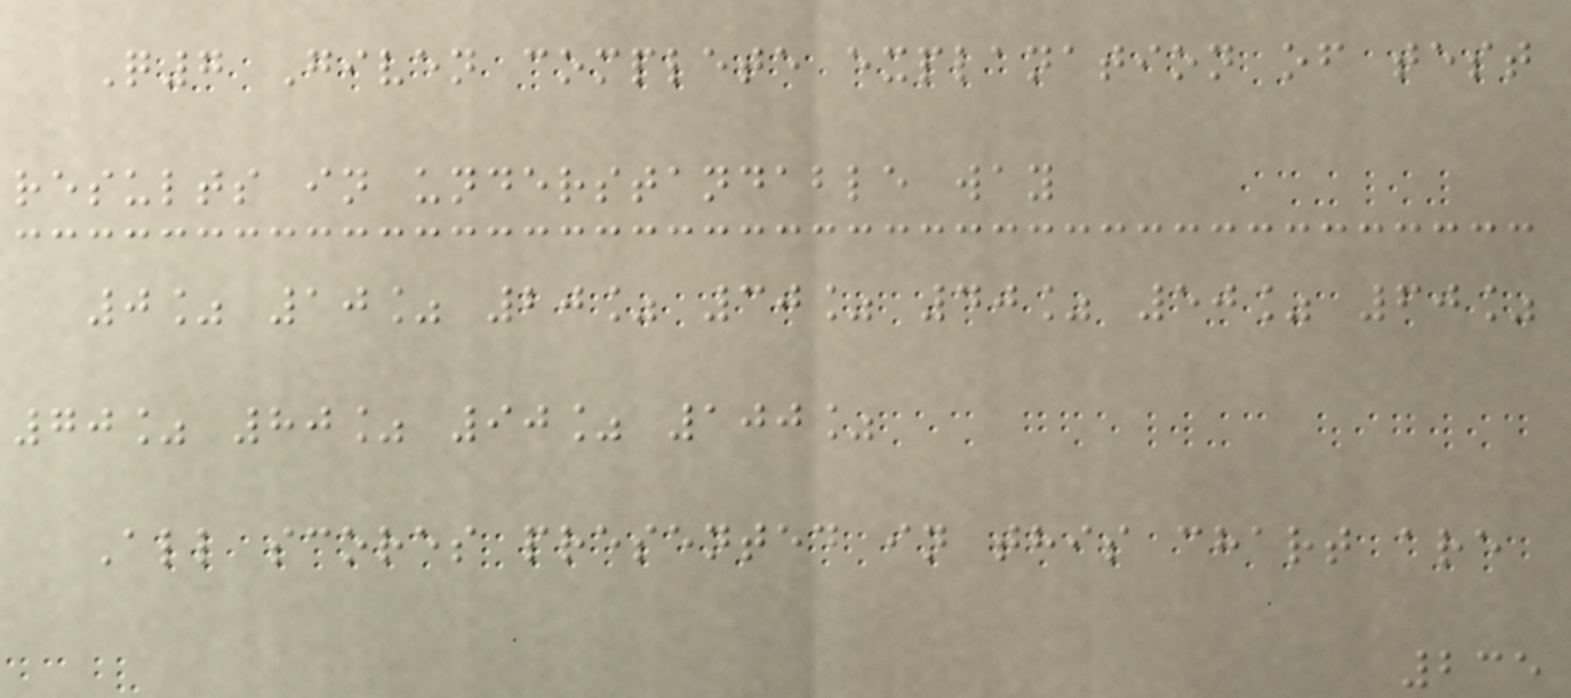Q7 Given complete explanation of test
results in understandable way
0% 10% 20% 30% 40% 50% 60%
70% 80% 90% 100%
All scores presented in this chart are
235
